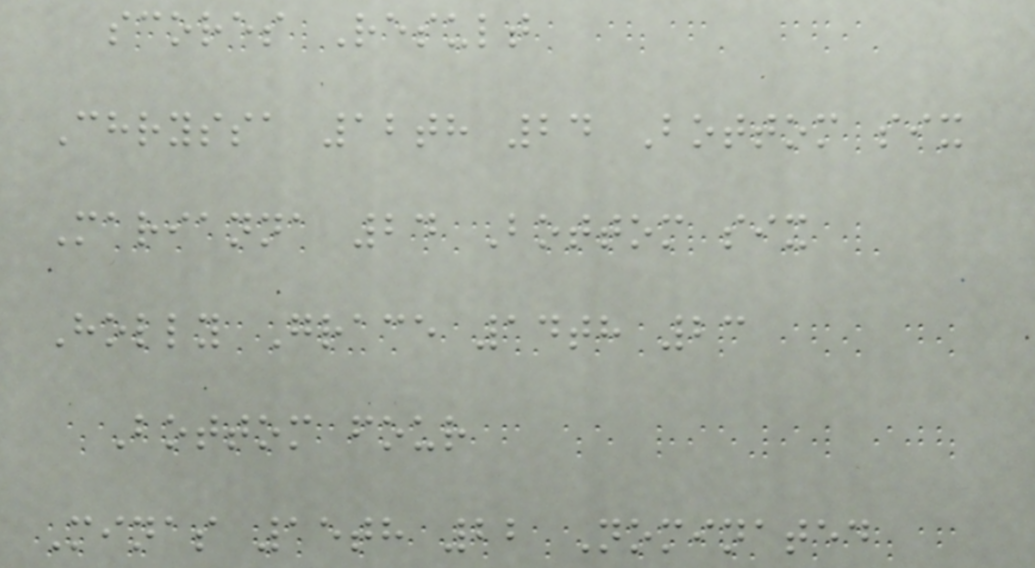scores Result
Chryssa 12th 24 Bottom six
Marianna 24 Bottom six
Holly Grace 14th 23
Bottom four
Minas 15th 22 Nominated
